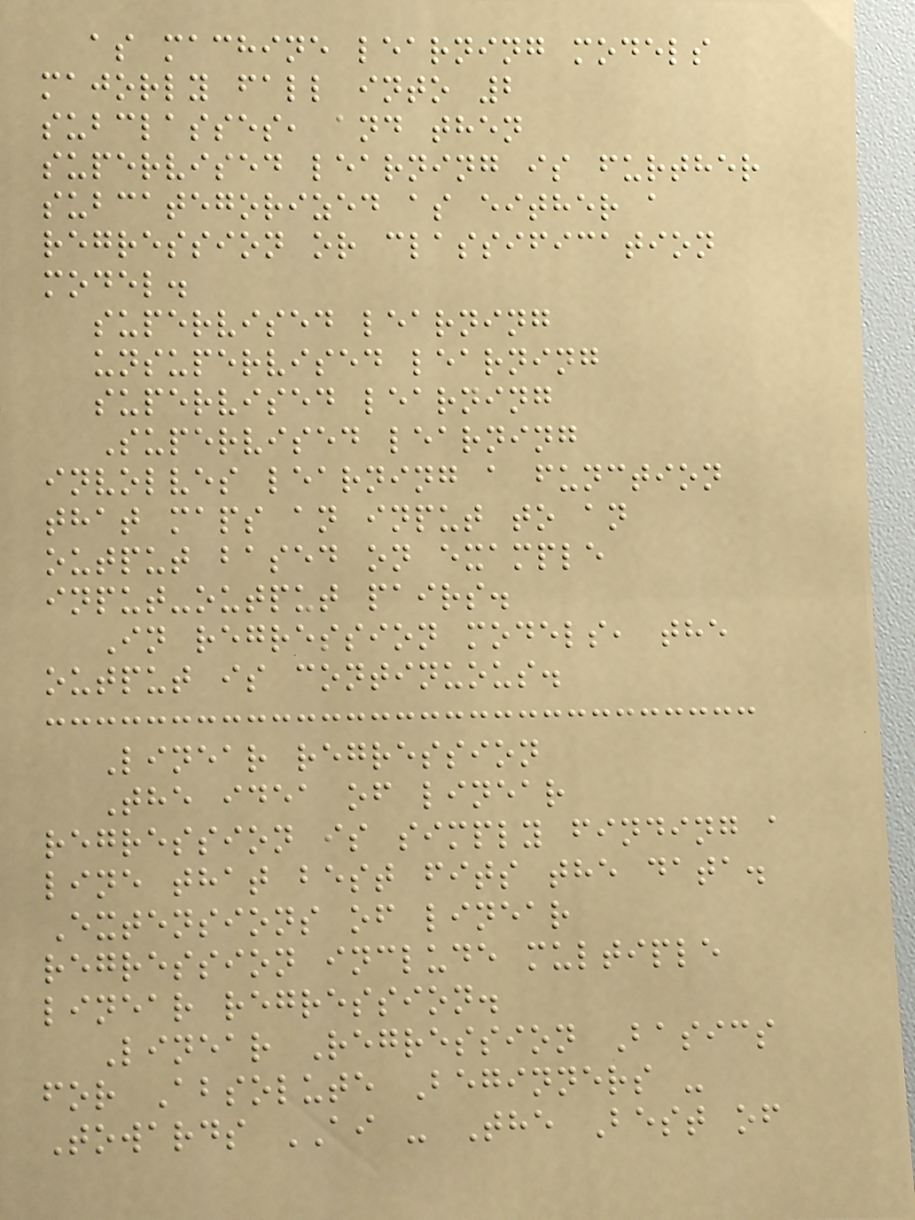as machine learning models
majorly fall into 2
subclasses, and then
supervised learning is further
subcategorized as either a
regression or classification
model.
supervised learning
unsupervised learning
supervised learning
Supervised learning
involves learning a function
that maps an input to an
output based on example
input-output pairs.
In regression models, the
output is continuous.
Linear regression
The idea of linear
regression is simply finding a
line that best fits the data.
Extensions of linear
regression include multiple
linear regression.
Linear Regression Basics
for Absolute Beginners -
Towards AI - The Best of
